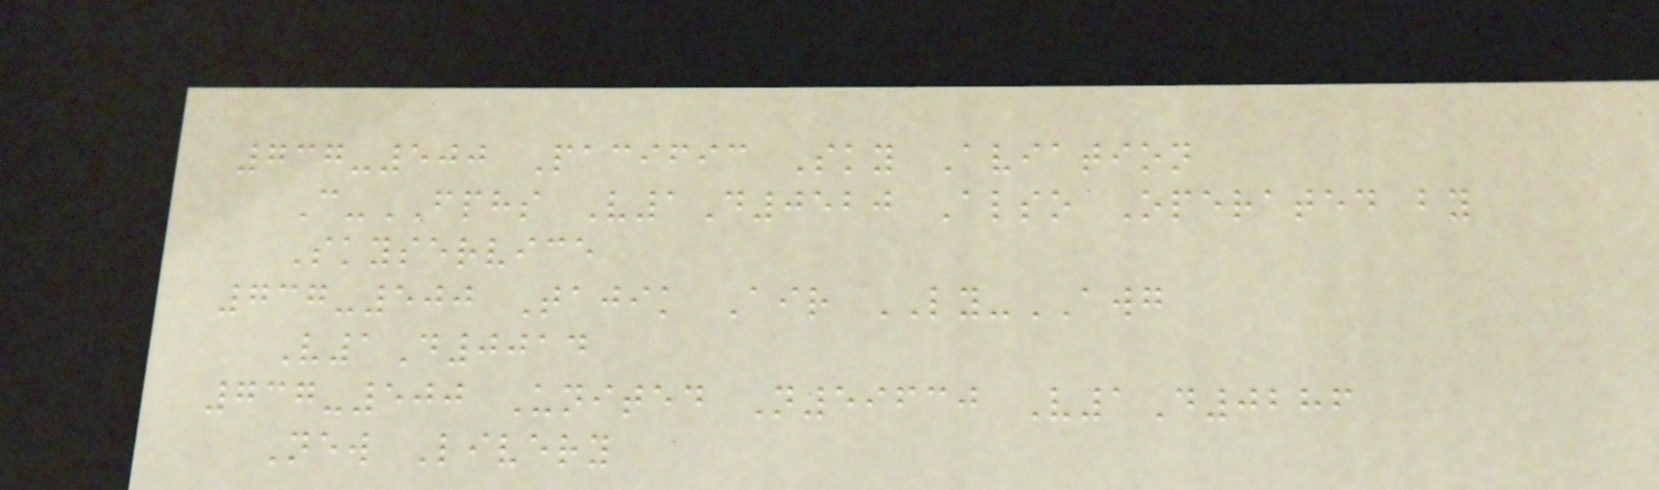737-500 Pacific Sky Aviation
C-FPHS V1D0520 Also Operated by
Skyservice
737-500 Tajik Air LY-AWG
V1D0014
737-500 United N59630 V1D0286
New Livery
